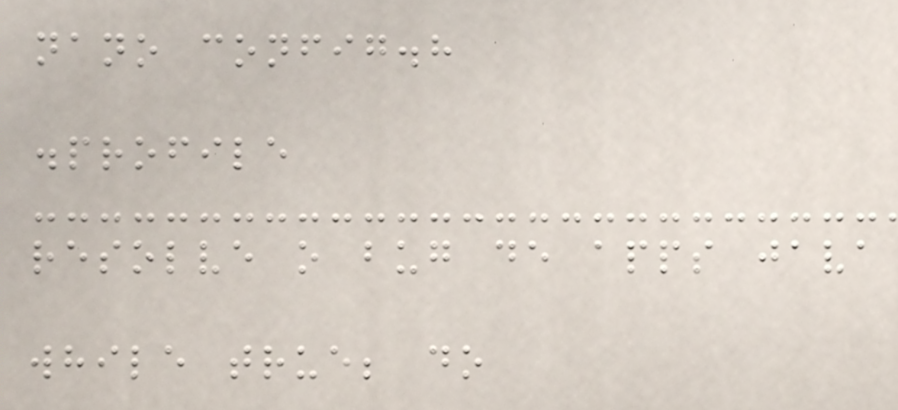nano config.h
.profile
resolve o bug de apps java
while true; do
